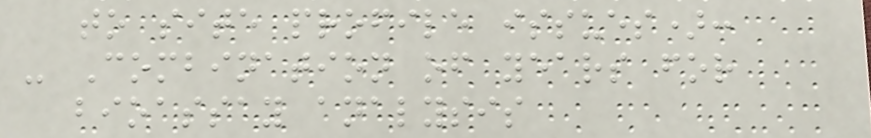to site profile issues):
- Combination of years for
bioassay analysis
